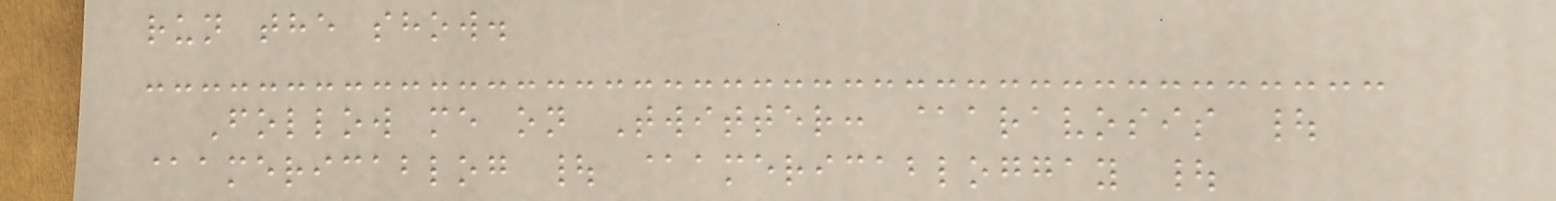run the show.
Follow me on Twitter: @aravosis |
@americablog | @americabloggay |
